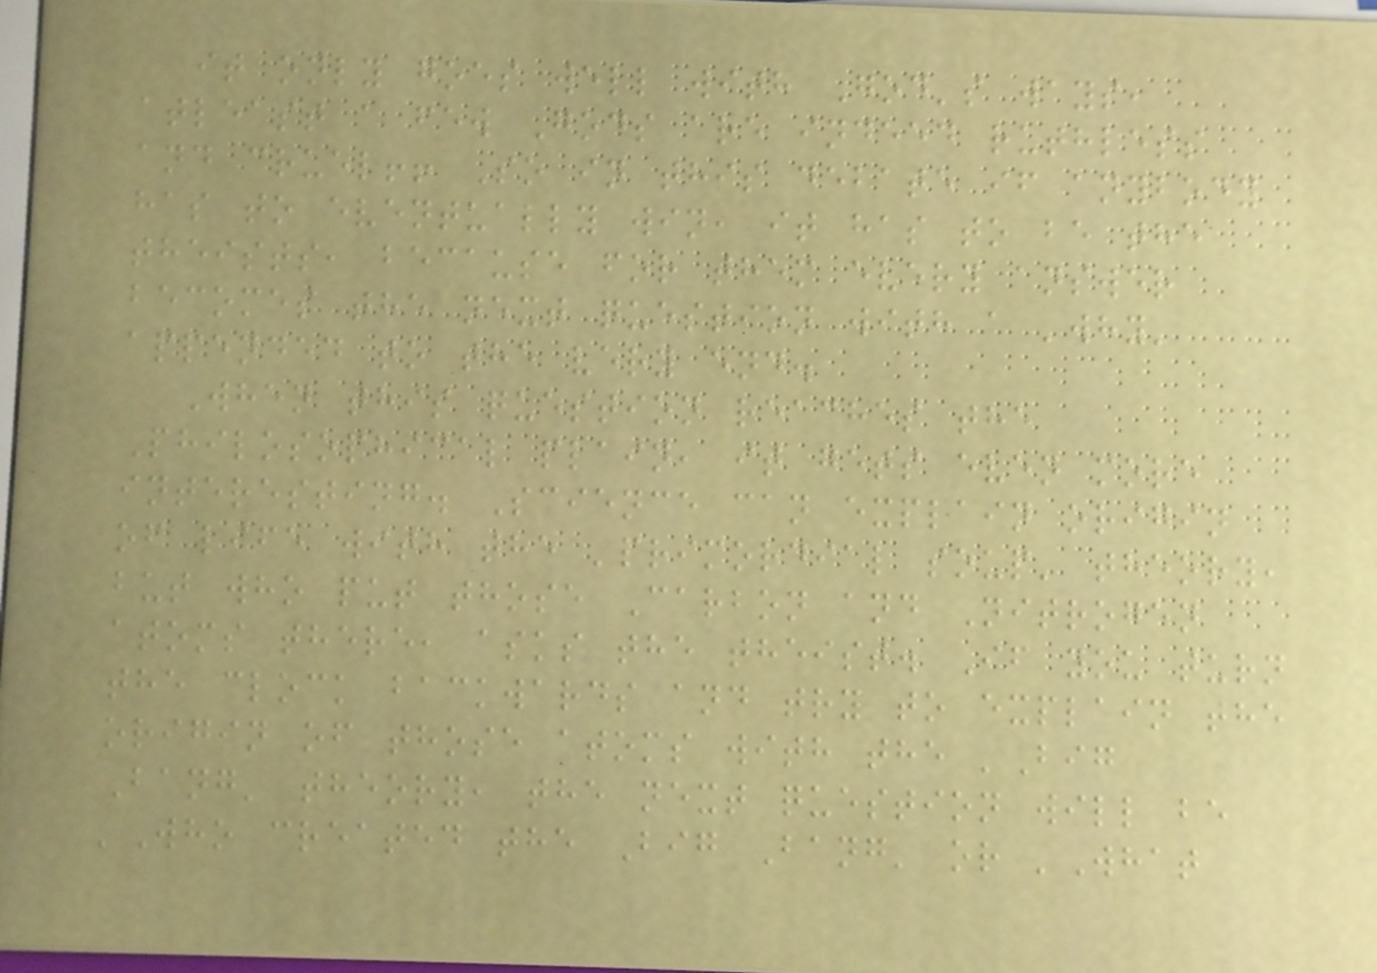it only goes well with God's ways,
atleast a few Gods are indeed ruthless
and cruel!! So in this debate if anybody
has to eventually win, it has to be the
theists, because for them every answer
becomes the next question with a 'why'
appended to the very end.
When this question reaches the
Philosophical plain, it gets even more
interesting. Science can explain origin
of life with the 'primordial soup' theory,
but who put those Carbon and Nitrogen
atoms there, asks the theist. If you turn
the clock backwards and try to explain the
origin of those atoms with the 'Big
Bang' theory, the next question will be
'Who created the Big Bang' or 'What
